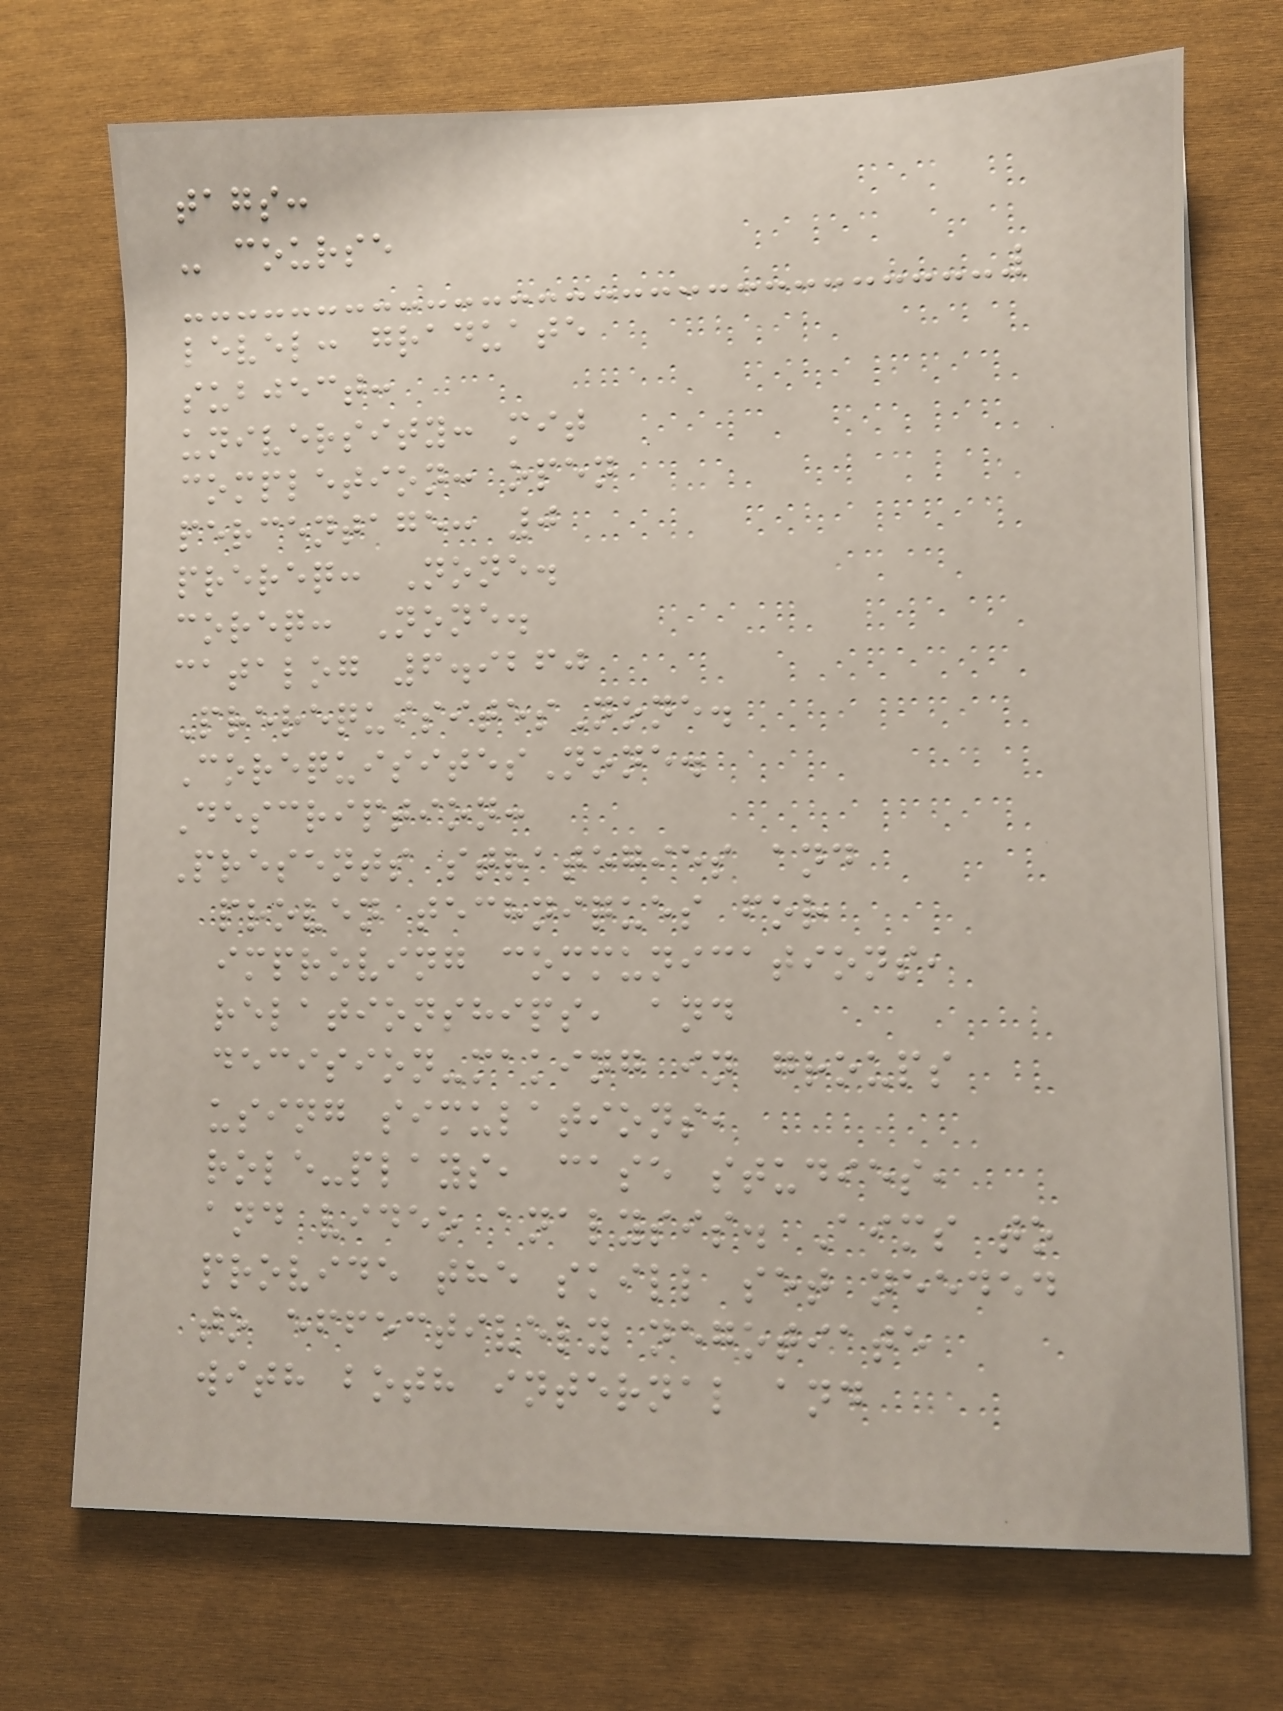tags:
- course
level: graduate
subject:
university: mit
completion: open
percentage: 0
prereq: None.
coreq: None.
catalog 6.9260
PrerequisitesNone.
CorequisitesNone.
Description:
Presents strategies and
proven techniques for
improving communications,
relationships, and
decision-making in groups
using simulations,
role-plays, case studies,
and video analysis. Aims to
provide the skill set needed
to effectively negotiate
with both internal and
